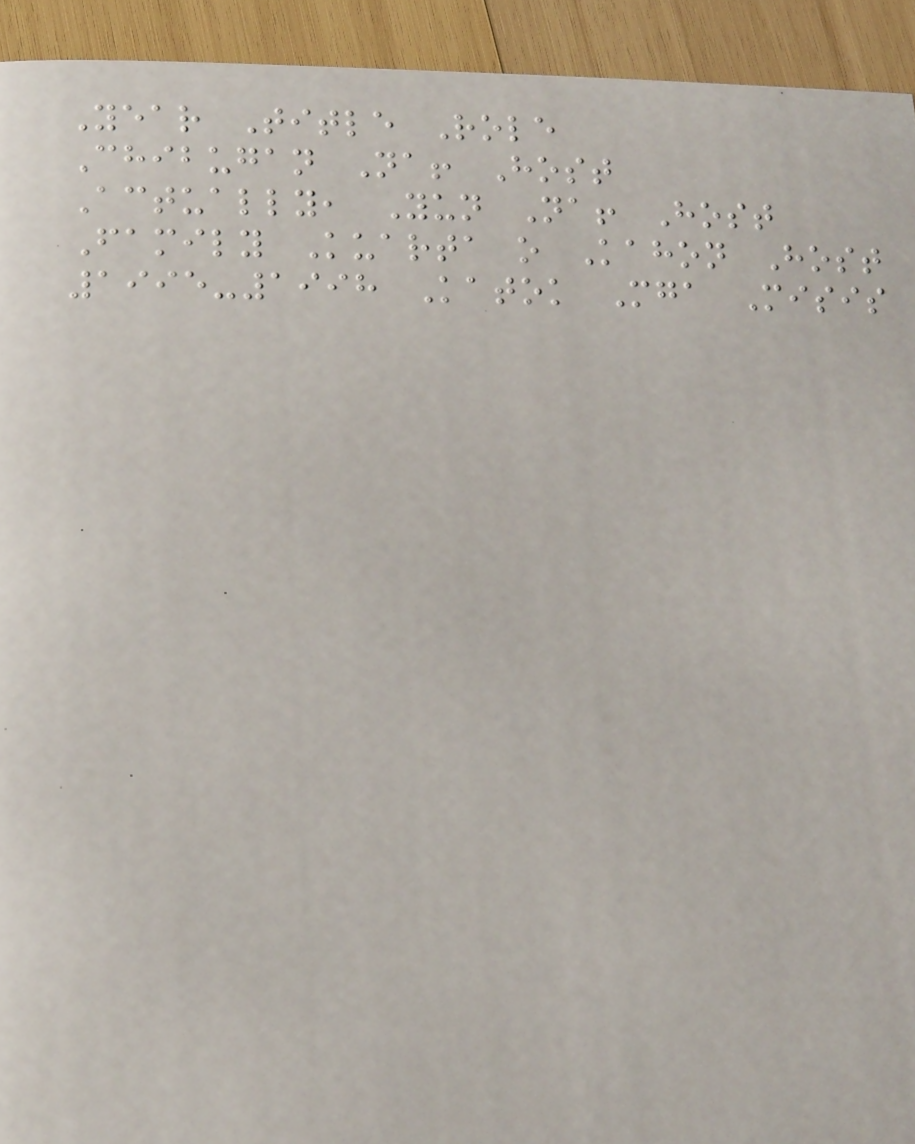Year Title Role
Chibugan Na! Host
Actually, Yun Na! Host
Family Kuarta o Kahon Host
1995-1998 Katok Mga Misis
